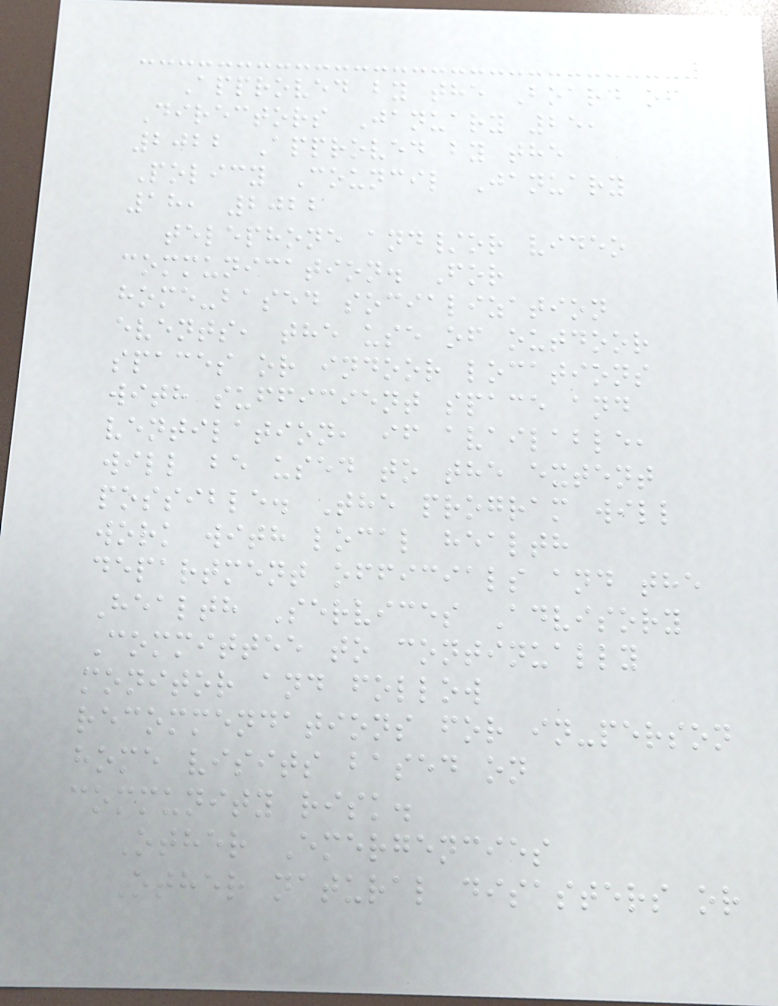Approved by the Board of
Directors January 25,
2022 Approved by the
Policy Council January
18, 2022
telephone and/or video
communication. For
home-based socialization
events, the use of outdoor
spaces or indoor locations
with sufficient space and
ventilation, if available,
will be used to the extent
possible. The program will
work with local health
department officials and the
Health Services Advisory
Committee to continually
monitor and follow
recommendations for in-person
home visits based on
community risk.
Other Emergencies
Other natural disasters or
